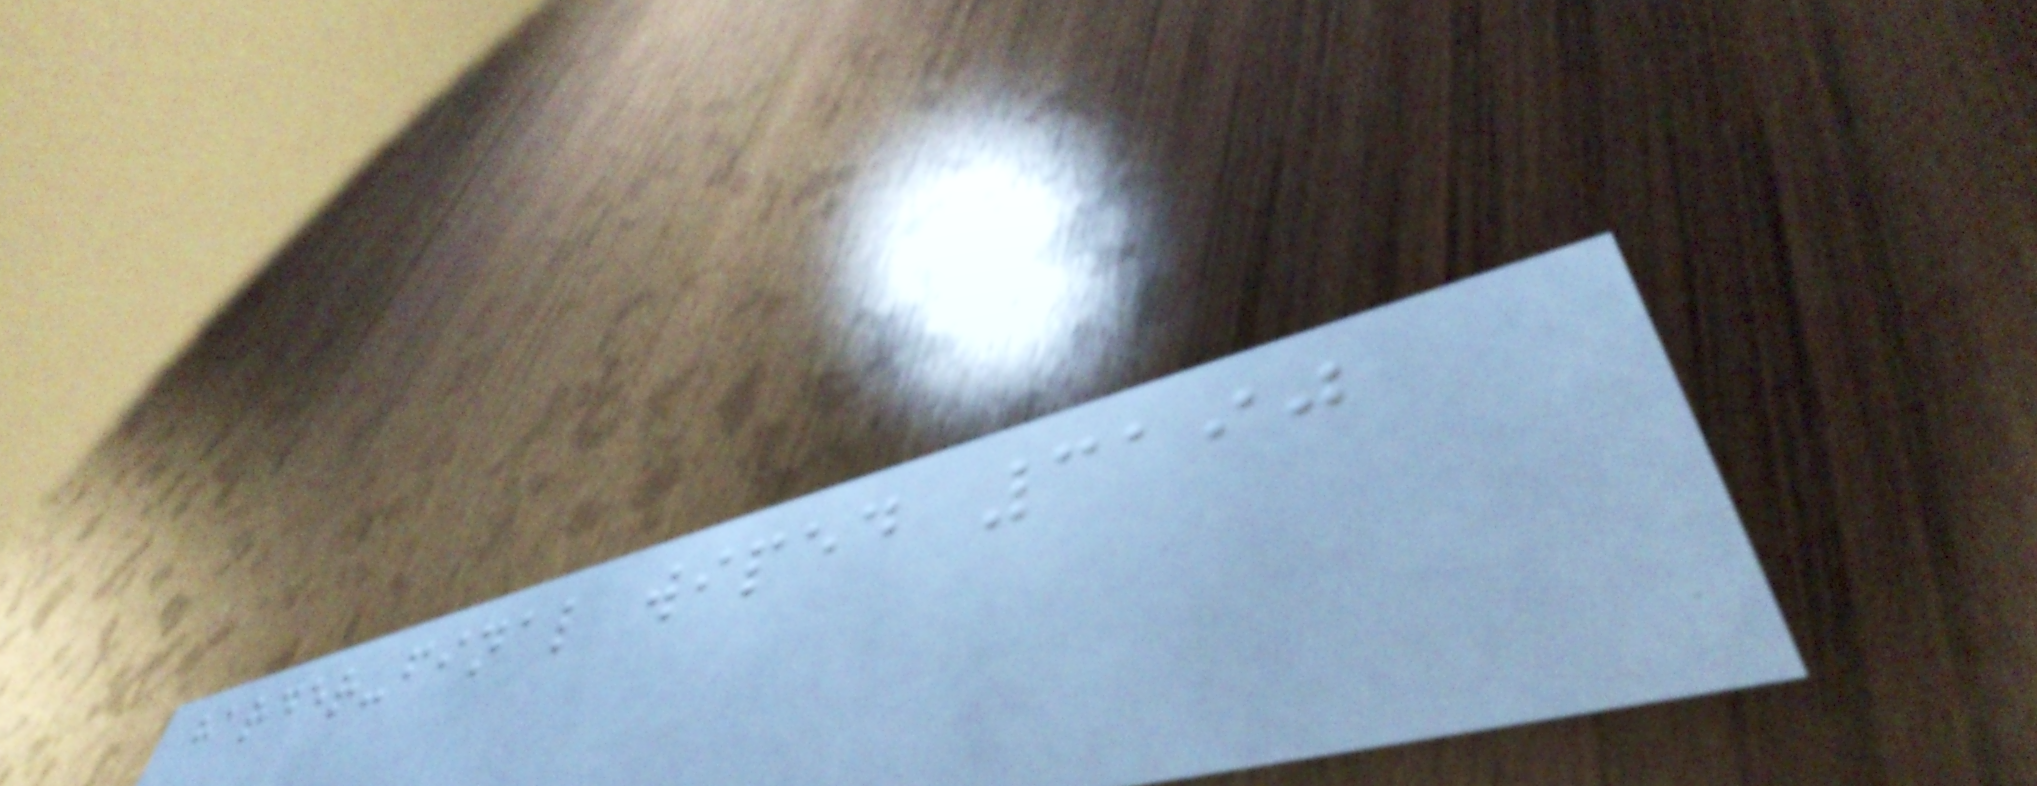harder-final wiped 3190
